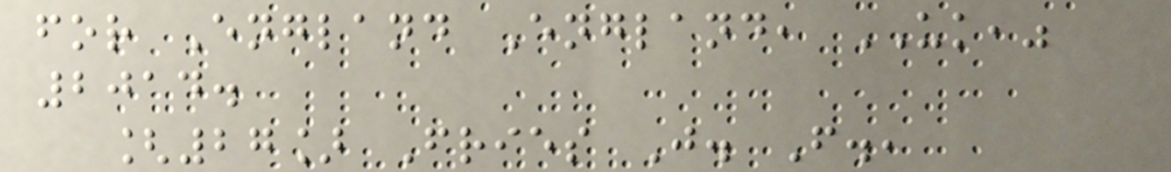for England England, UK,"
2014.
[27] Fries J. F.,
